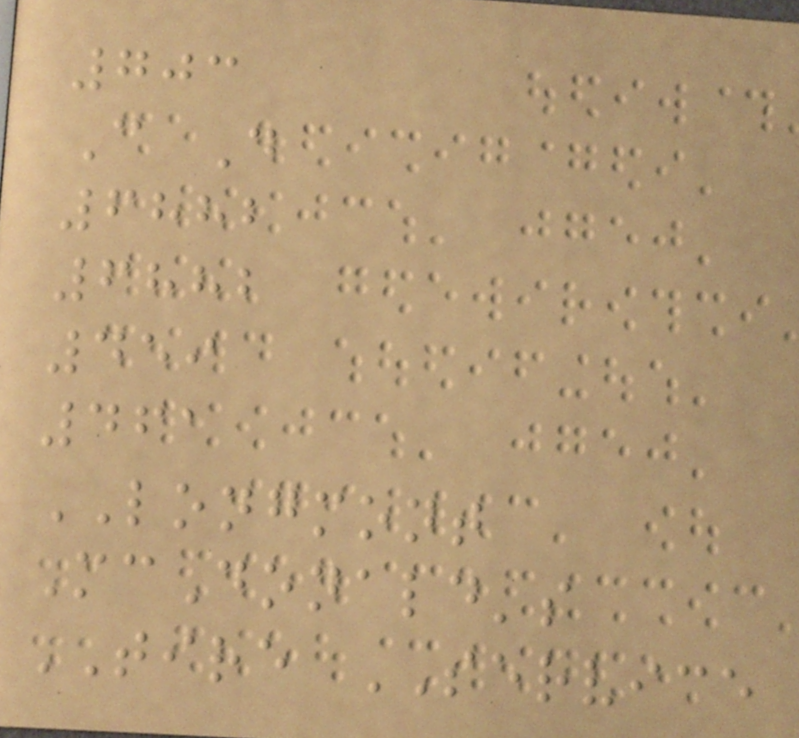703
C D
6882
6882
459
461
LONGMONT
McDonald's
TIRE SERVICE
